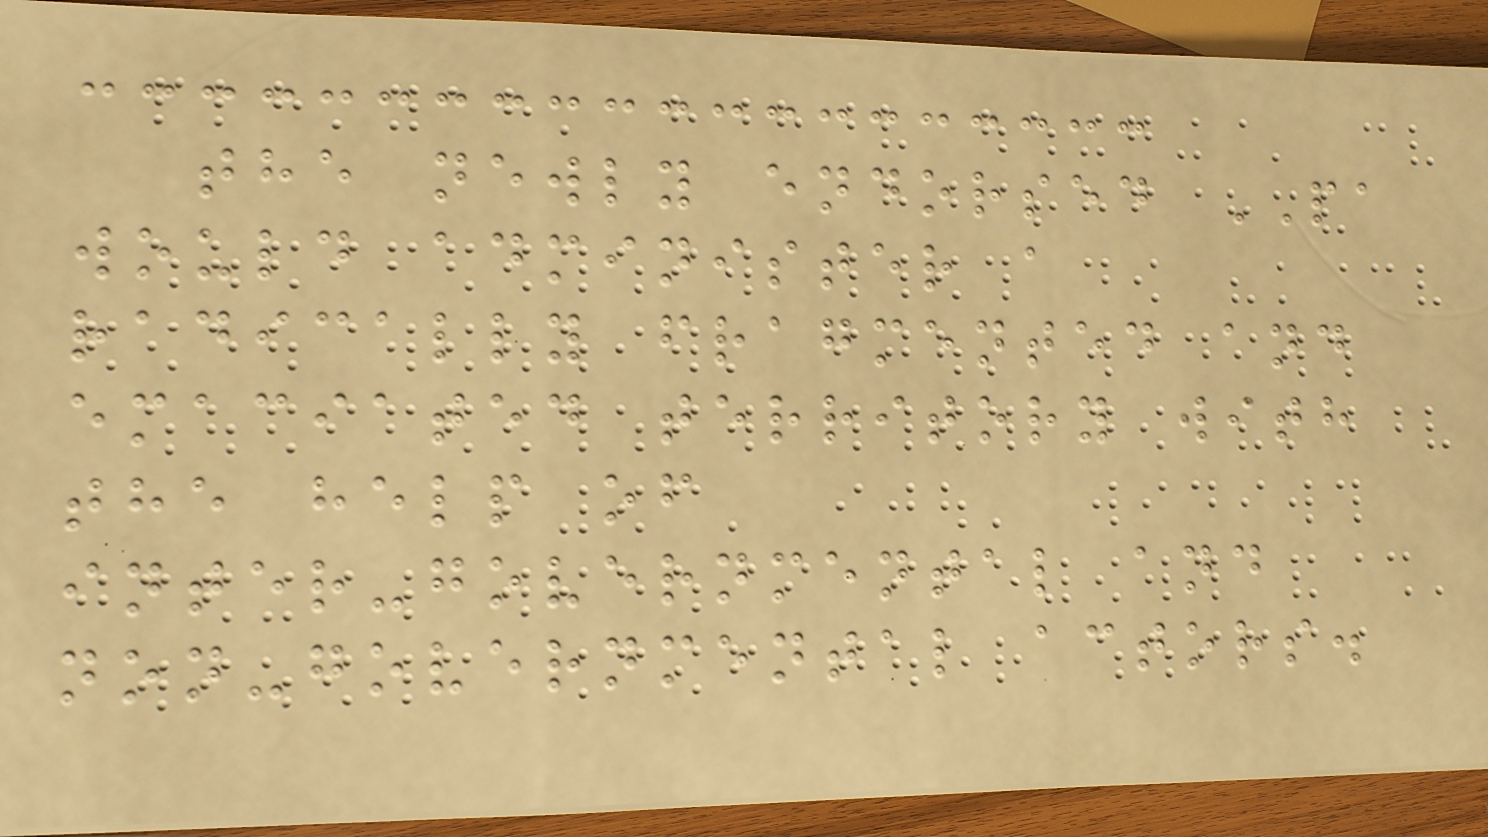the newly endorsed PA
would administer a
radically fragmented and
emaciated territory with
the help of
inter-governmental and
non-governmental actors.
